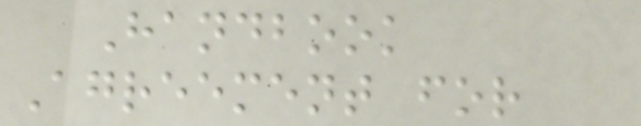Handbook
Agreement for
